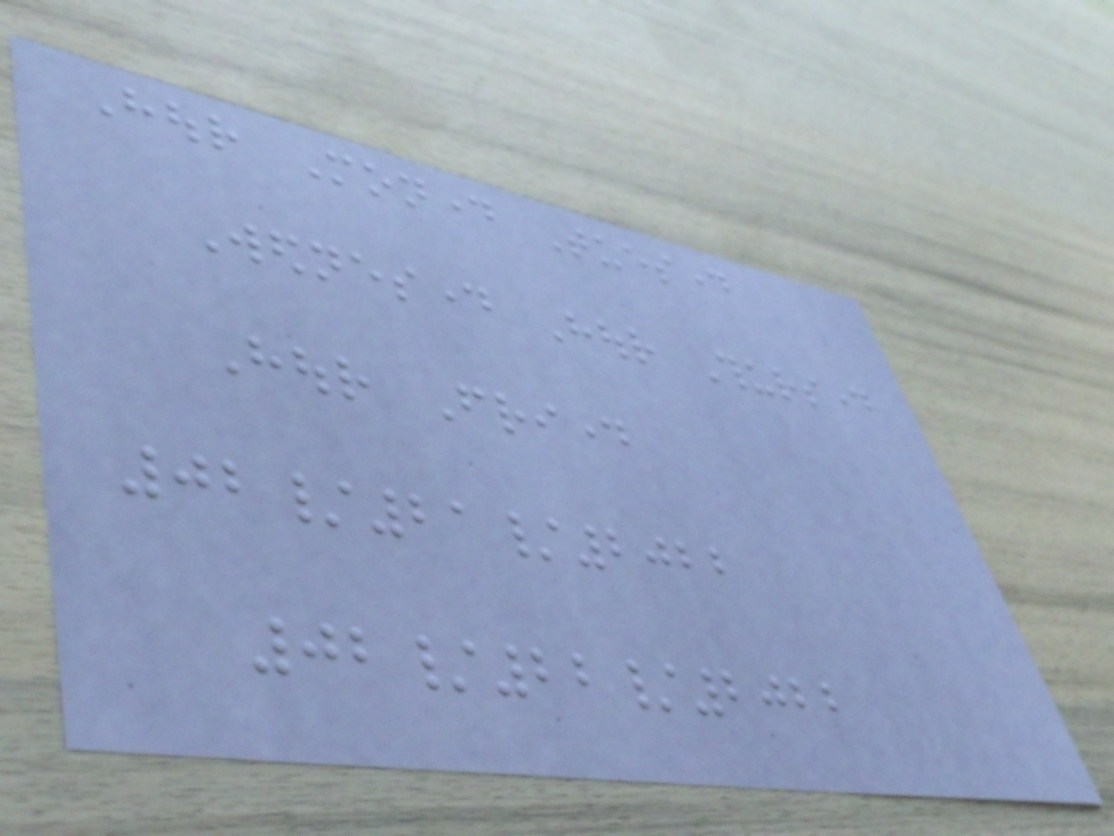Hour Monday Tuesday
Wednesday Hour Thursday
Hour Friday
02/21/2022
02/22/2022
